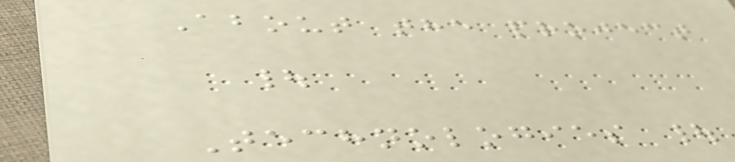About the project
|
Technologies |
